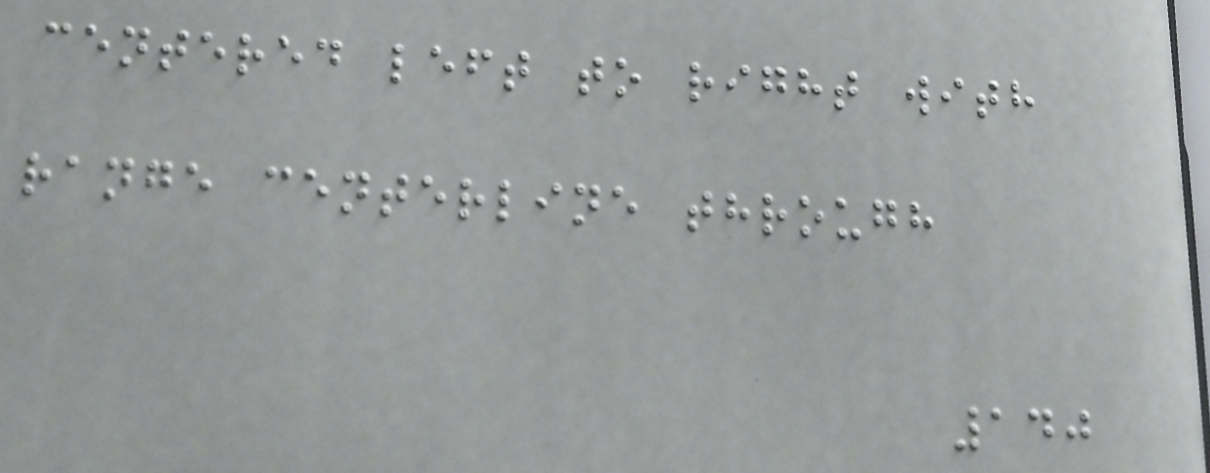centered left to right with
range centerline through
140
